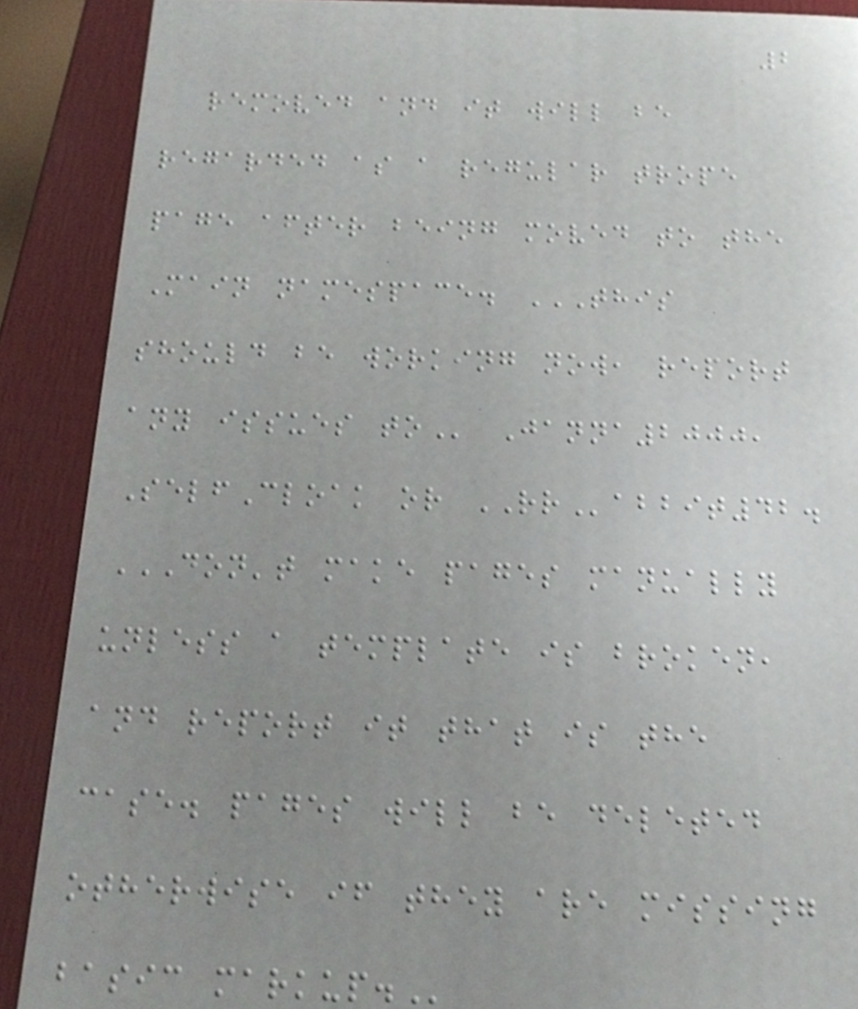2
removed and it will be
regarded as a regular trope
page after being moved to the
Main namespace. THIS
SHOULD BE WORKING NOW, REPORT
ANY ISSUES TO Janna2000,
SelfCloak or RRabbit42.
DON'T MAKE PAGES MANUALLY
UNLESS A TEMPLATE IS BROKEN,
AND REPORT IT THAT IS THE
CASE. PAGES WILL BE DELETED
OTHERWISE IF THEY ARE MISSING
BASIC MARKUP.
